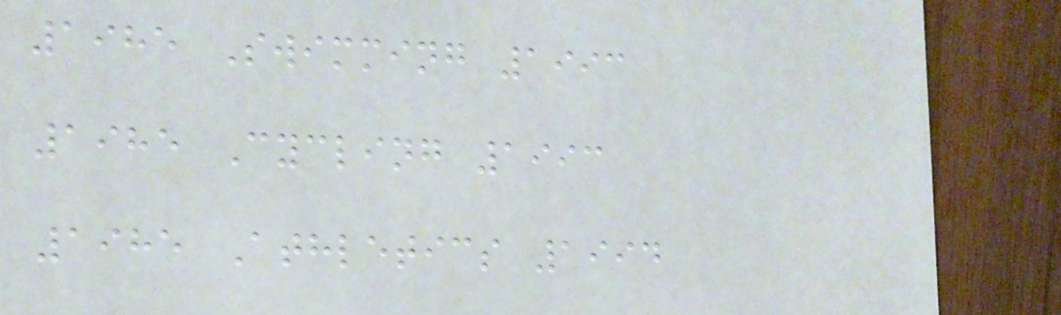1985 Swimming 1993
1985 Cycling 1993
1985 Athletics 1994
